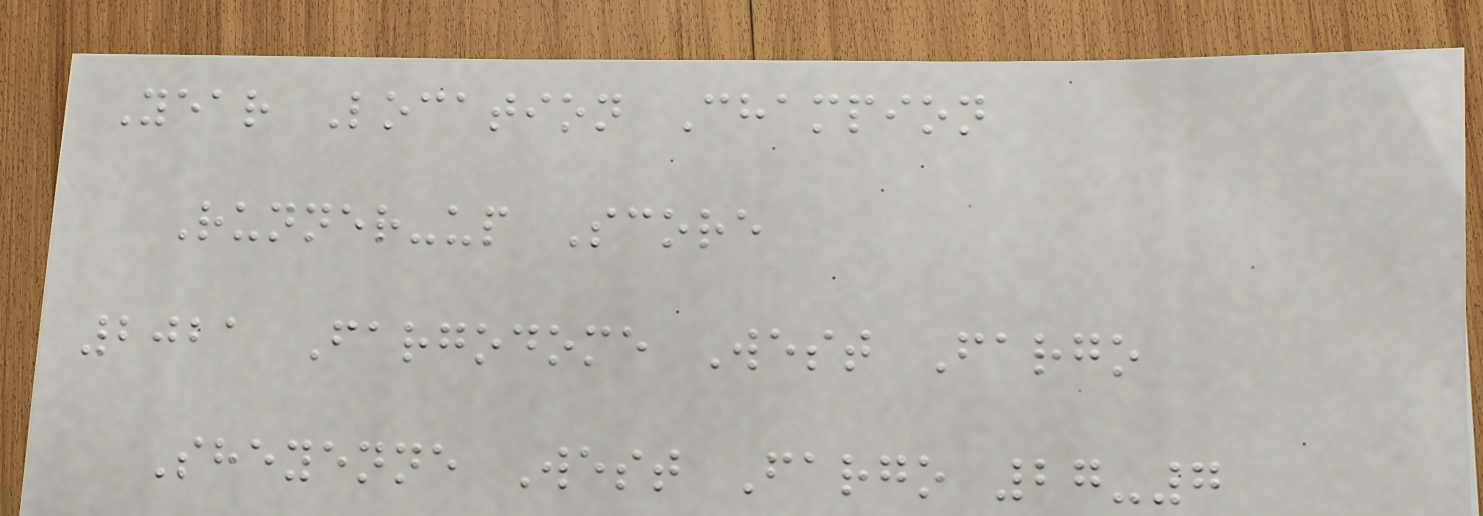Year Location Champion
Runner-up Score
2021 Fargodome West Fargo
Sheyenne West Fargo 27-7
